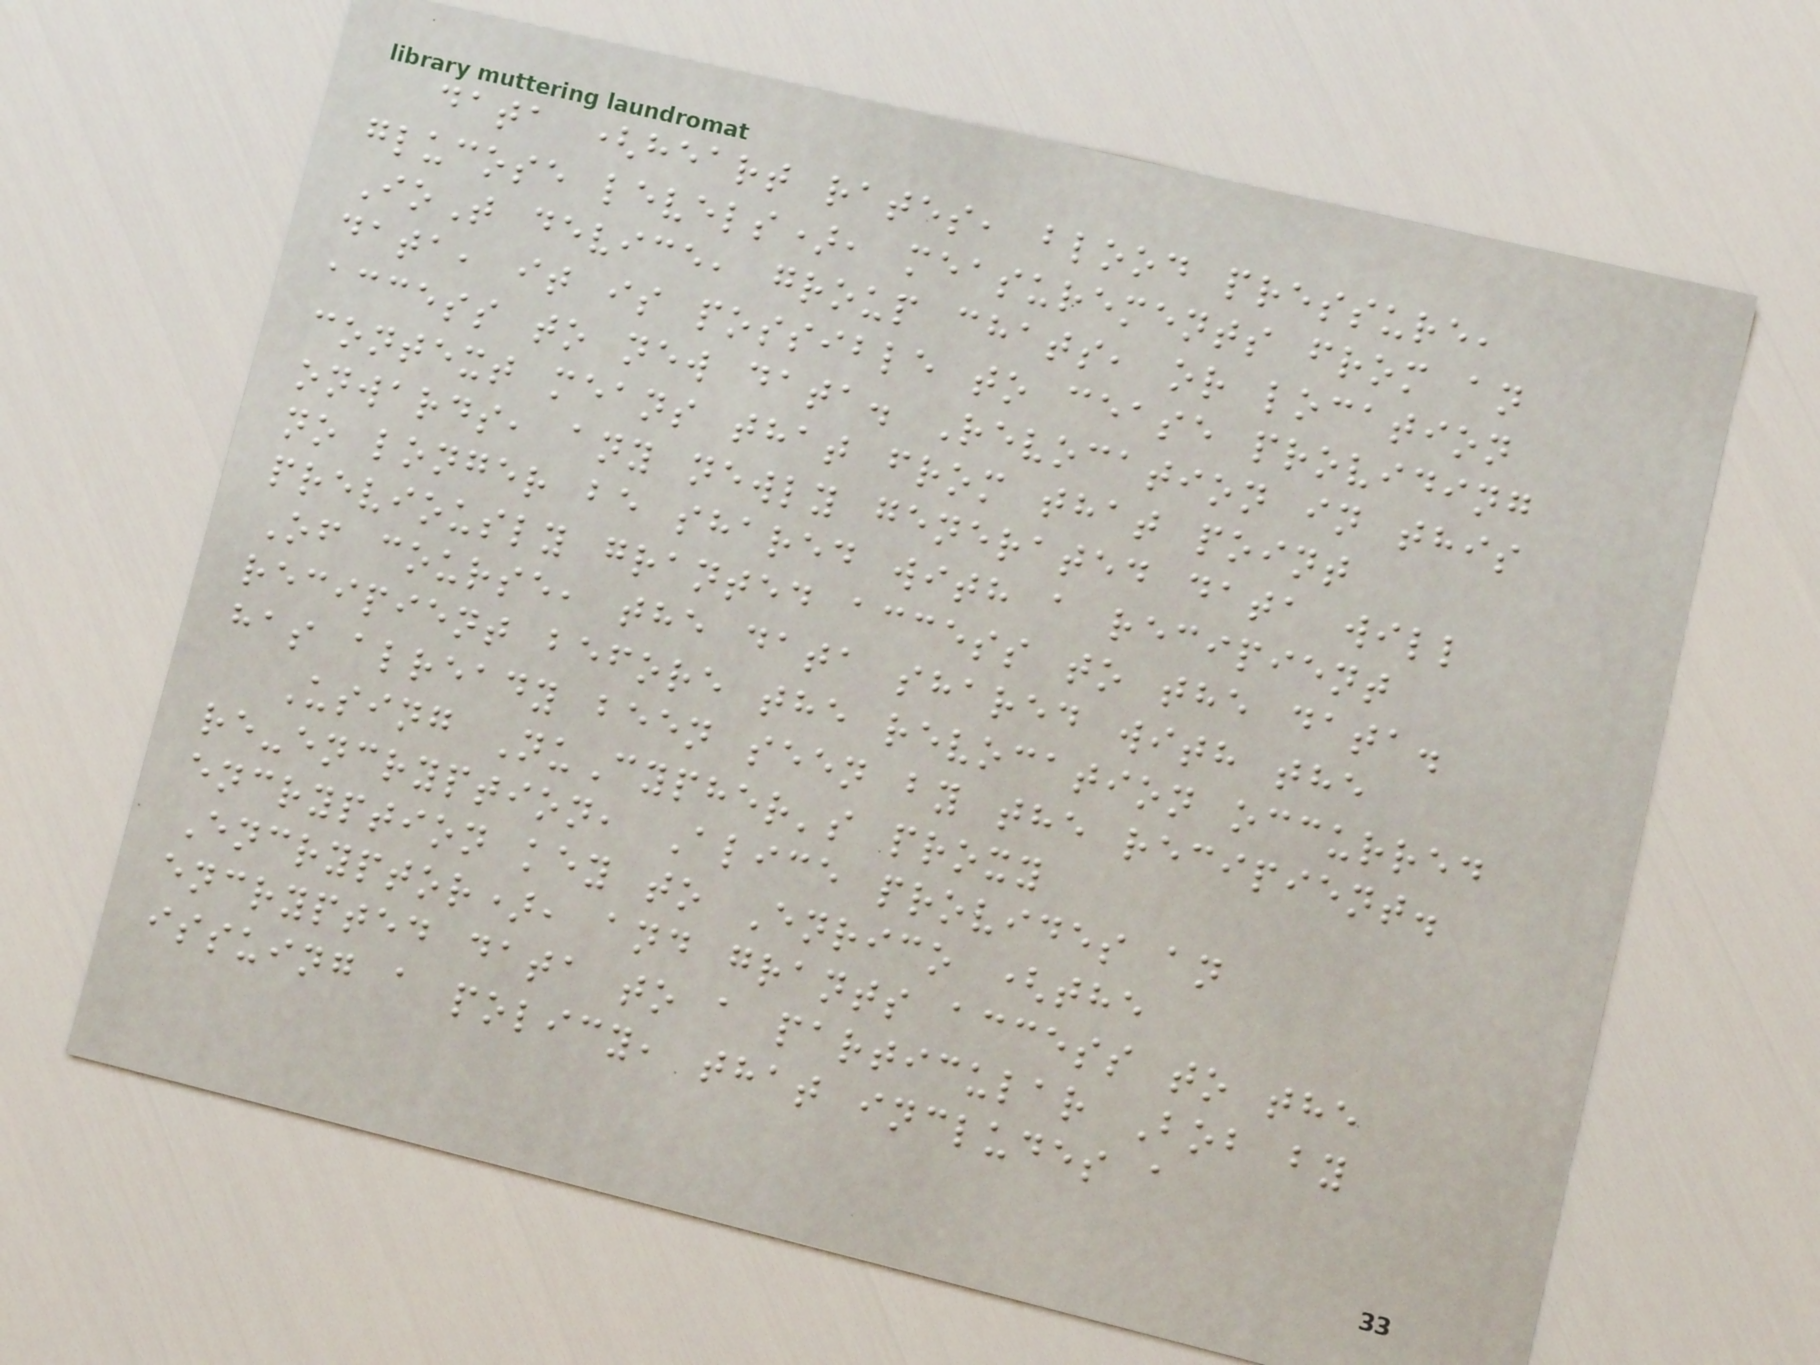data (heart rates, blood pressure,
glucose levels), measurements from an
IoT device, group chats, or location
data, it is possible to cease providing
access to new data. Revocation in this
context means that from that point
onwards, any newly generated data will
no longer be shared with a recipient
previously granted access to the data.
Of course, the data shared with the
recipient before the revocation occurred
has already been seen by the recipient.
Using NuCypher's proxy
re-encryption, Alice provides an
encryption key to Enrico (the
Encryptor), and grants access to the
encrypted data to a particular Bob by
issuing a policy, that includes a
